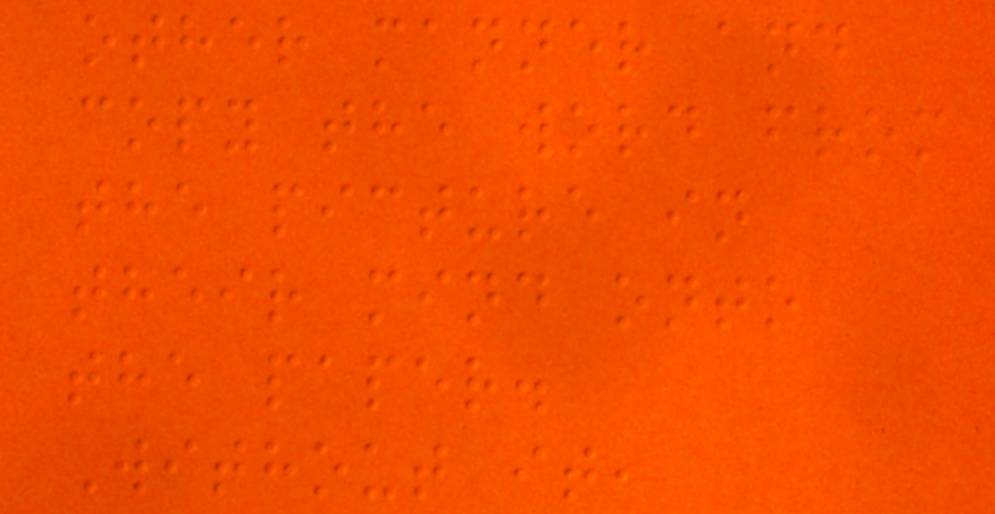other manner and
copy the word from
the picture in
their mind onto
the paper.
Without it,
